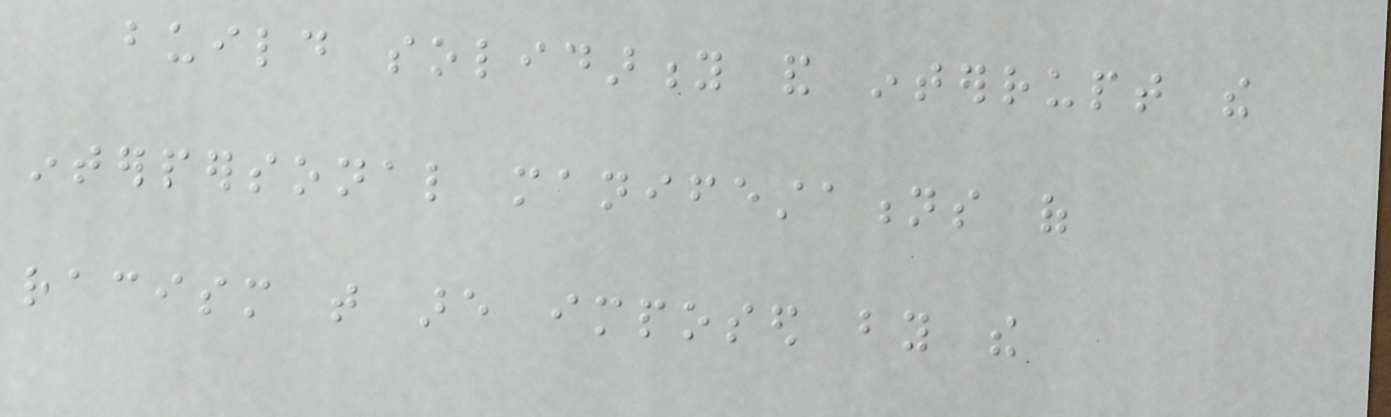build solidarity and interrupt the
interpersonal manifestations of
racism that are imposed by the
